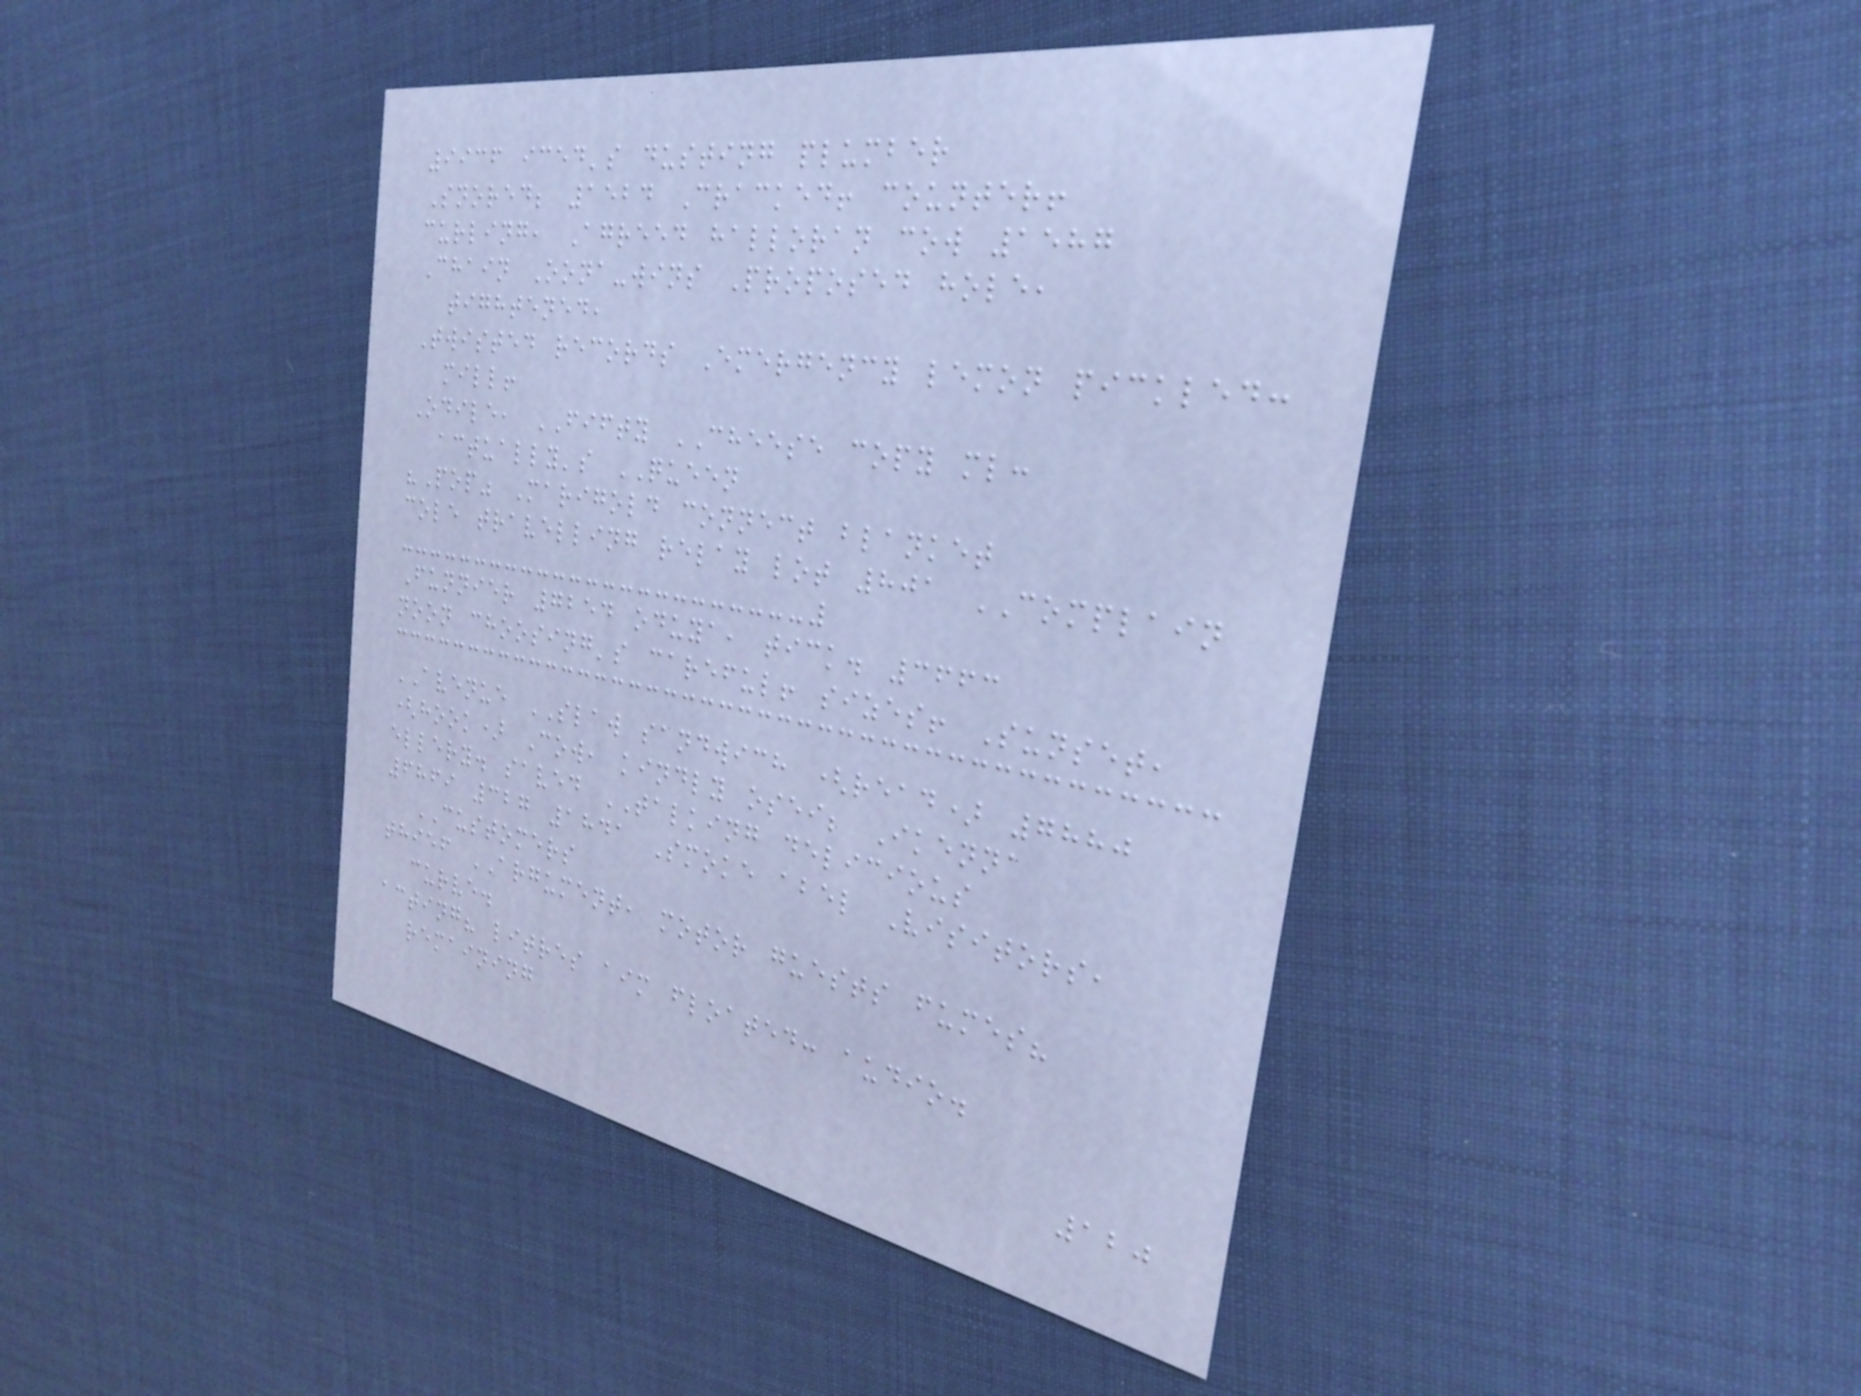9936 iced's dusting plumber
Snored; 1524 Cracked! counter!
curling, Agreed halloran cow 1587
Chain Oona-wins Proposed hole,
tightened,
Twisted records Emergency lemon pickled:
mill!
Odile, FIFTY CHEESE copy ml:
actually's QUEEN
"Pop" Marigold connect blanket
cole travelling relay lot 801 COMPLAIN
Funnier 7254 oduya, tick. 3663
noon choosing's careful! sizes! Sunset,
AVENUE SLAW sandwich (read) 7880
(hook) Cow, kindly osei; Ikenna
ellery. saved TALKING delicious
6869 327 1841 Smoke abel Visitors,
CUSTOMERS
thief ARGUMENT, motor guests fumes?
curve.
acting? litres aim floated: audio.
remaining
120
